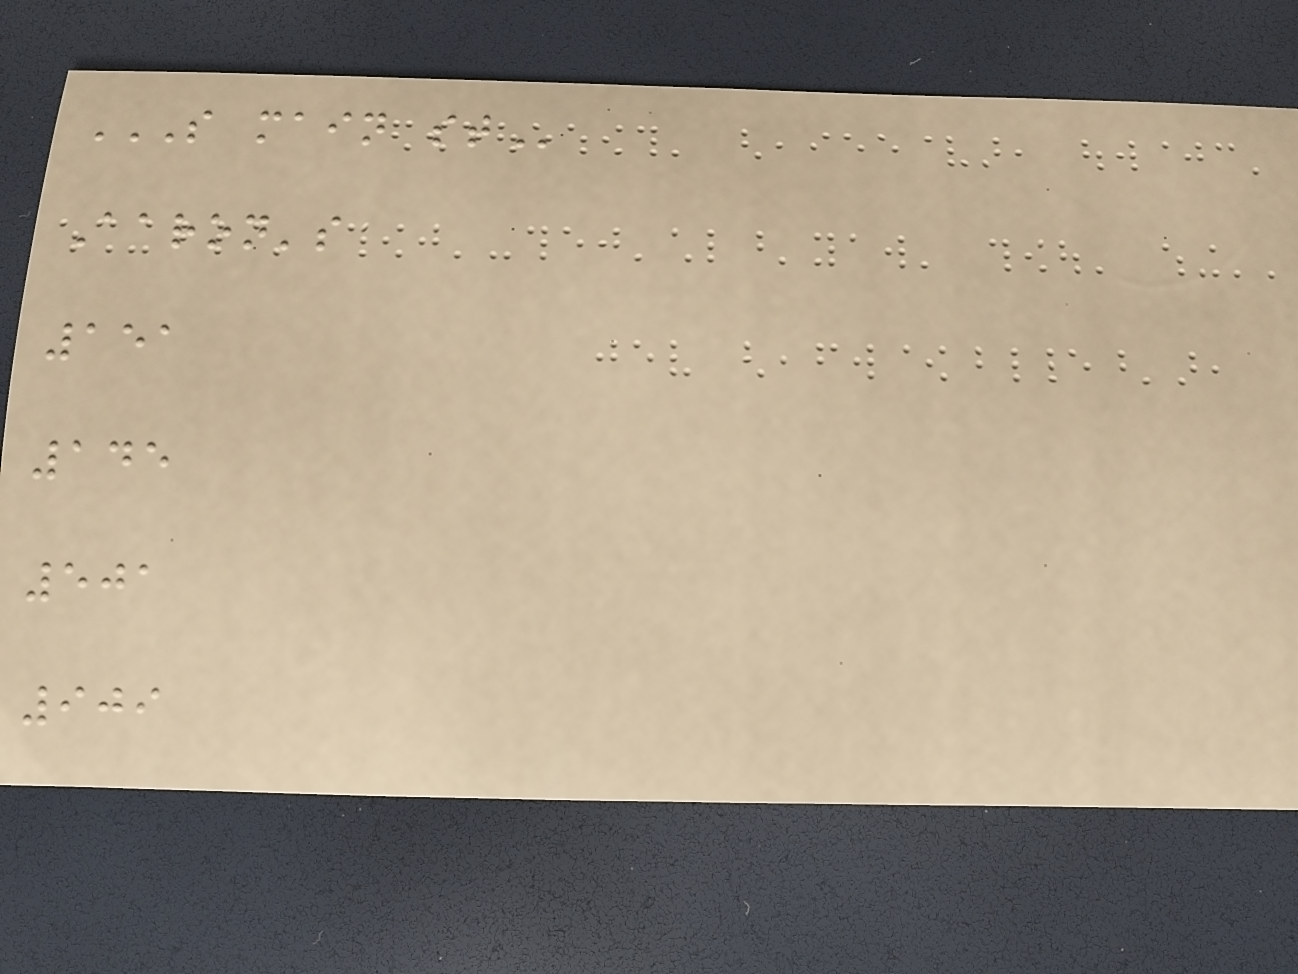S MAIN ST
Aaron's
151
145
501
909
